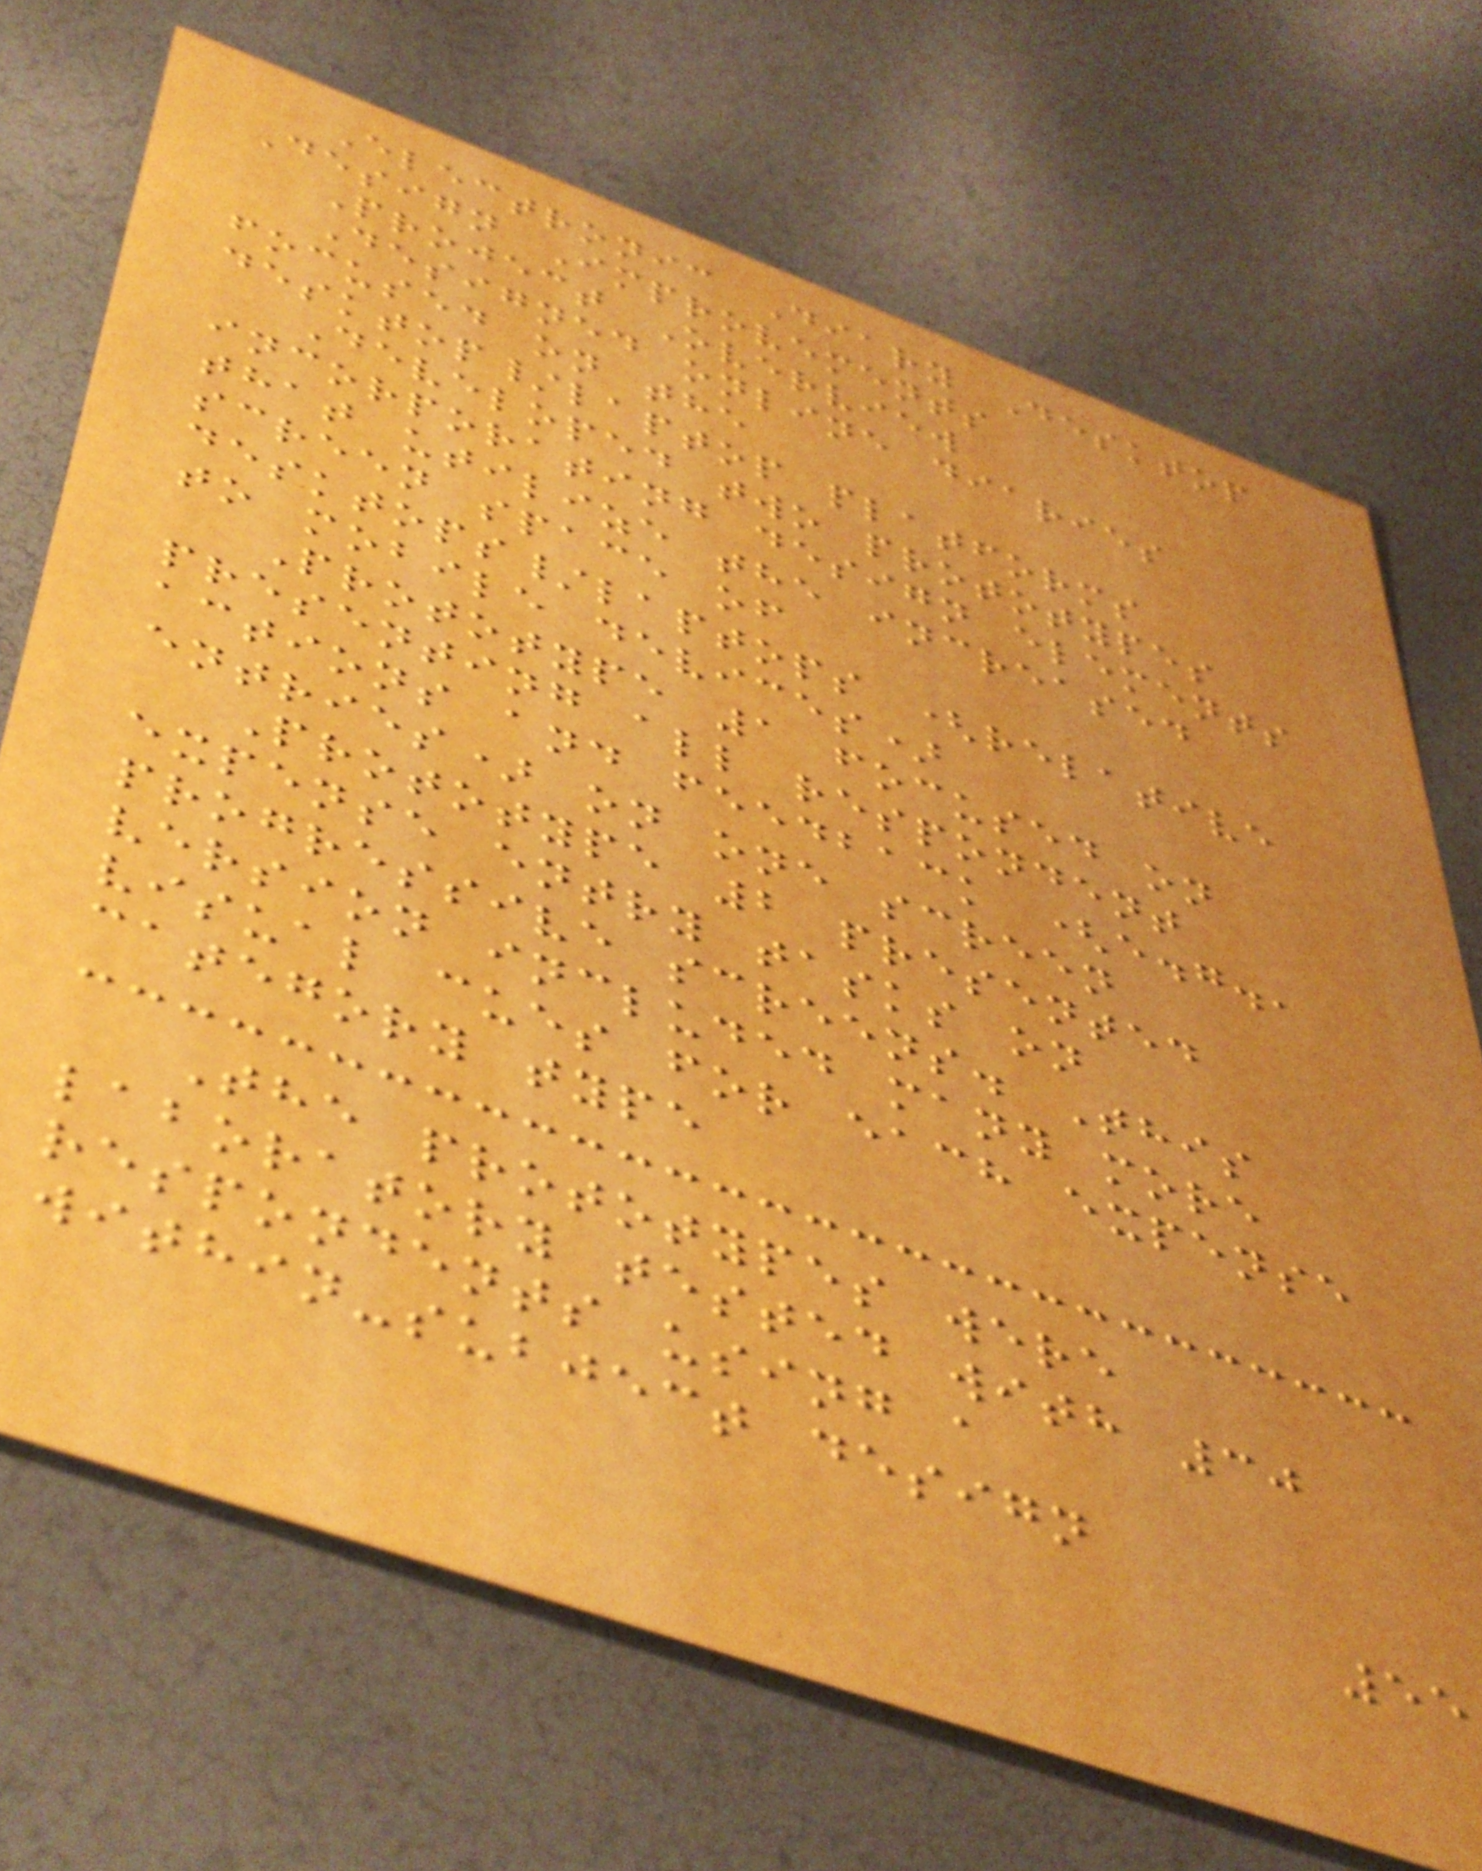Electronic Diary Desktop
Design Improvements
Project Overview
Designed online diaries
focused on the
desktop/laptop platforms
Developed two prototypes
incorporating design elements
that utilize the increased
screen space of
desktops/laptops (relative
to mobile devices)
Prototype 1 focused on
presenting all respondent
actions and feedback (e.g.,
entries) on one screen
Prototype 2 presented
expense entry tasks on
progressive screens. This
version included many more
visual cues for each expense
category type
The prototypes were
laboratory tested with 30
respondents using a
within-subject design
55
